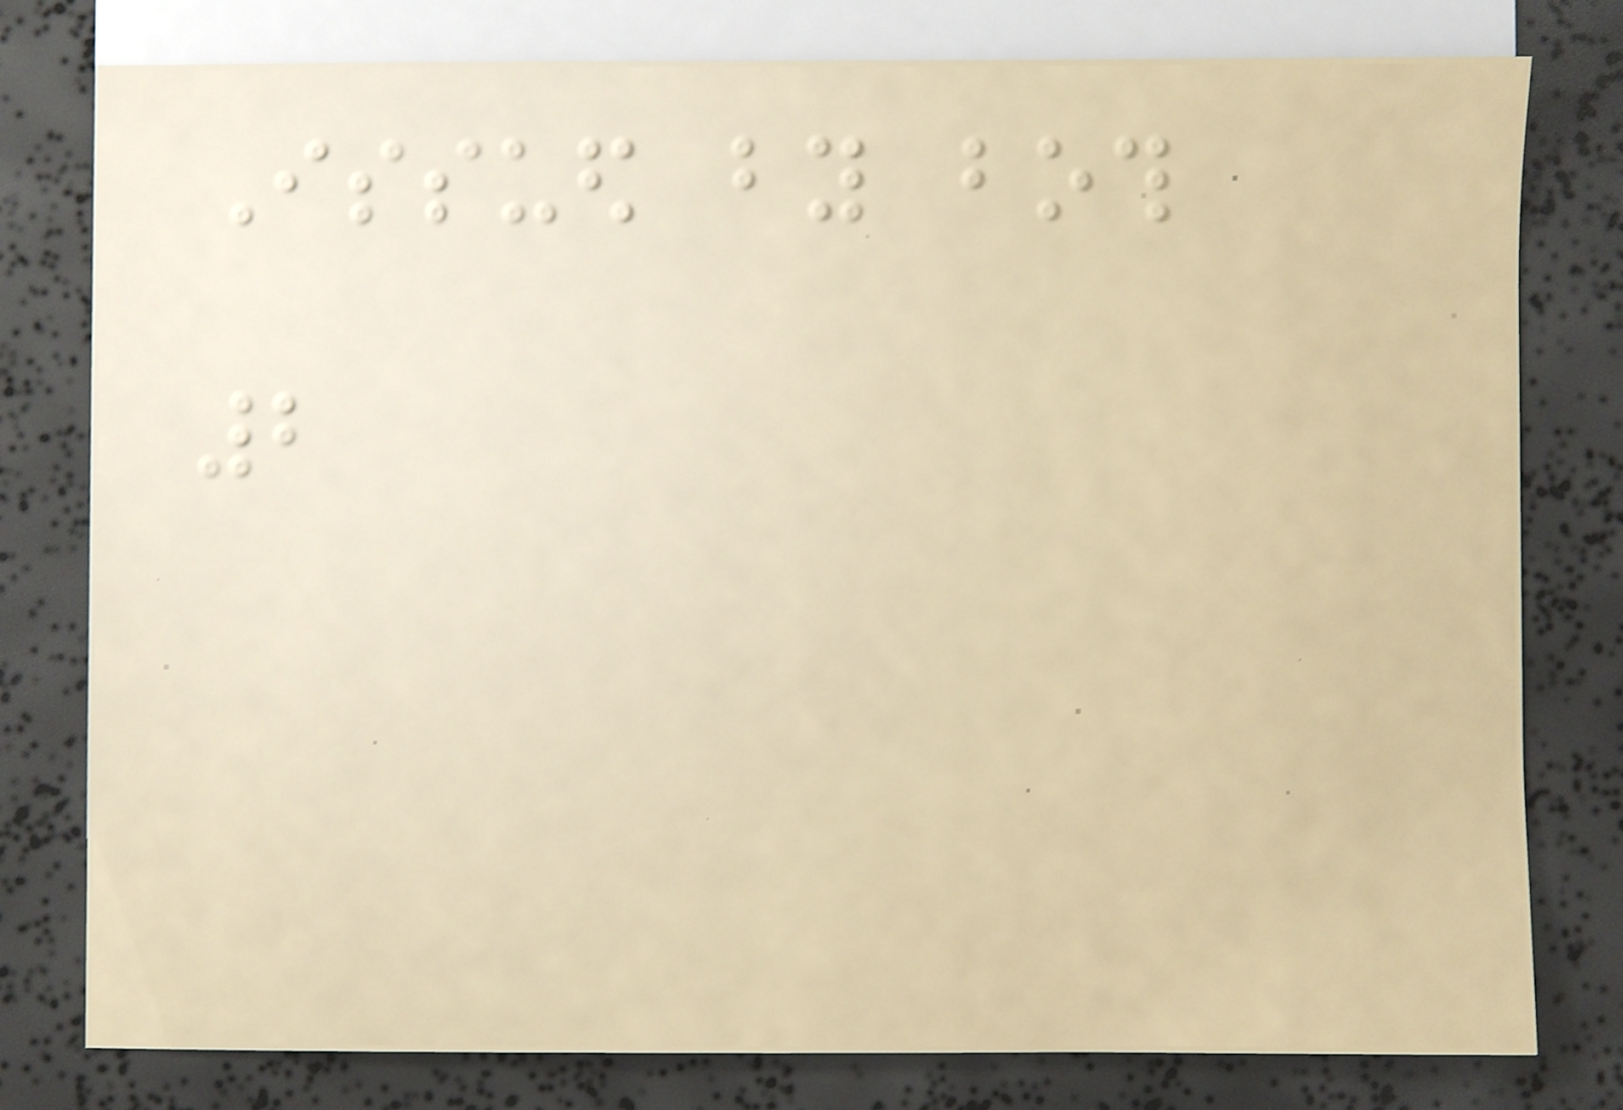Issued by both
2
